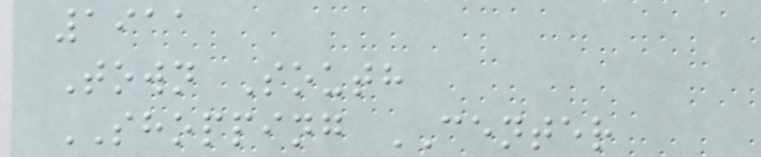1911
Town South
SHOPPING CENTER
